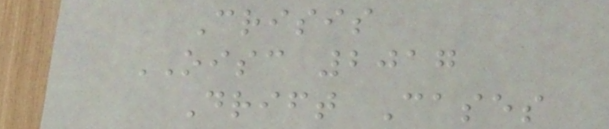Crisis
OISC 2017
Drift Cases
